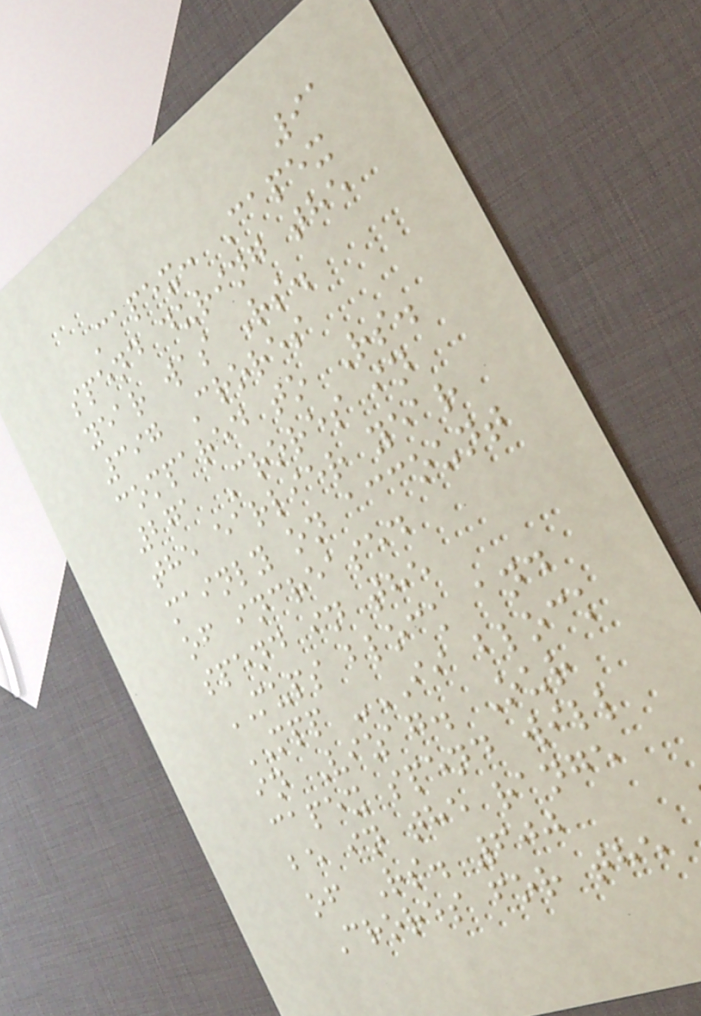91
Capex: Capex
spend during the
year was Rs.
397 Crores
compared to Rs.
271 Crores in
the earlier year
mainly on account
of increased
spend in the
MUPS block and
MPP -II block
in Vizag. Our
capex spend will
be in the range
of Rs. 600
Crores for the
